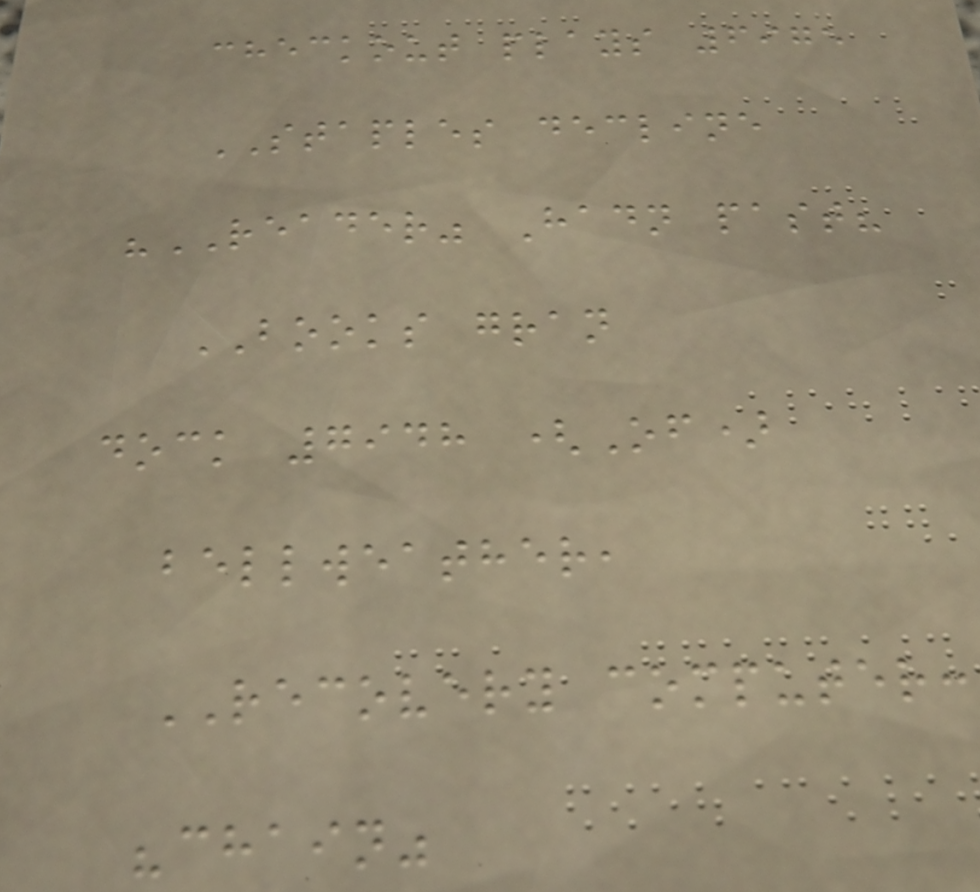checkout plays 6975
STAPLES decline
"READER" Hadn past?
BOOKS gran
dock 7948 (Of)
bellweather,
RECOVERY computer:
"chain"
